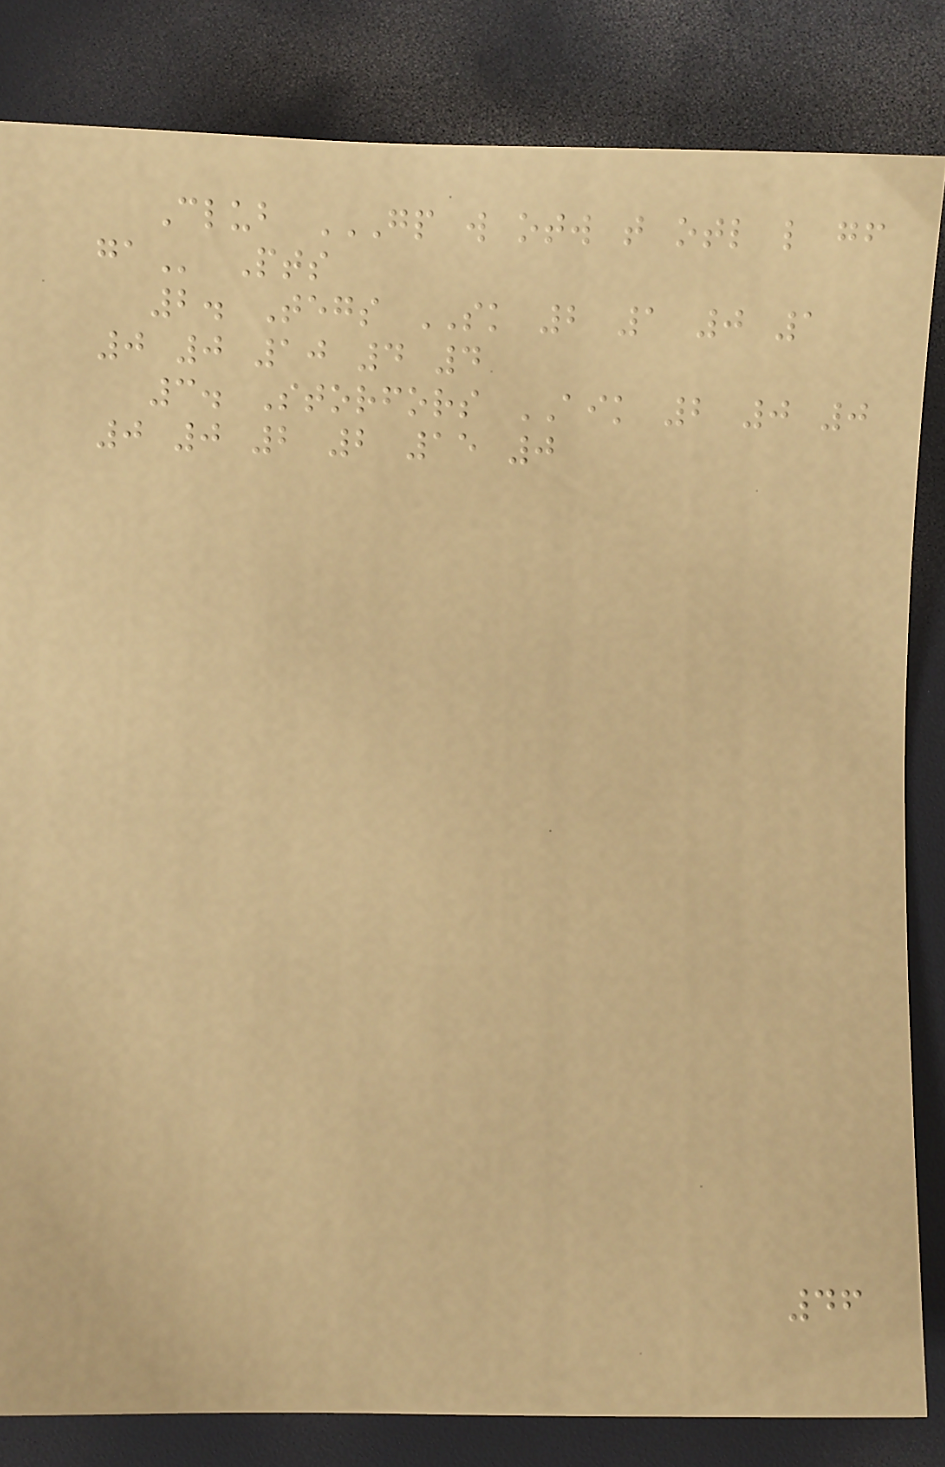Club GP W OTW T OTL L GF
GA Pts
2. Tegs SK 2 1 0 1
0 0 10 4 4
3. Storfors AIK 2 0 0
0 0 2 2 15 0
46
